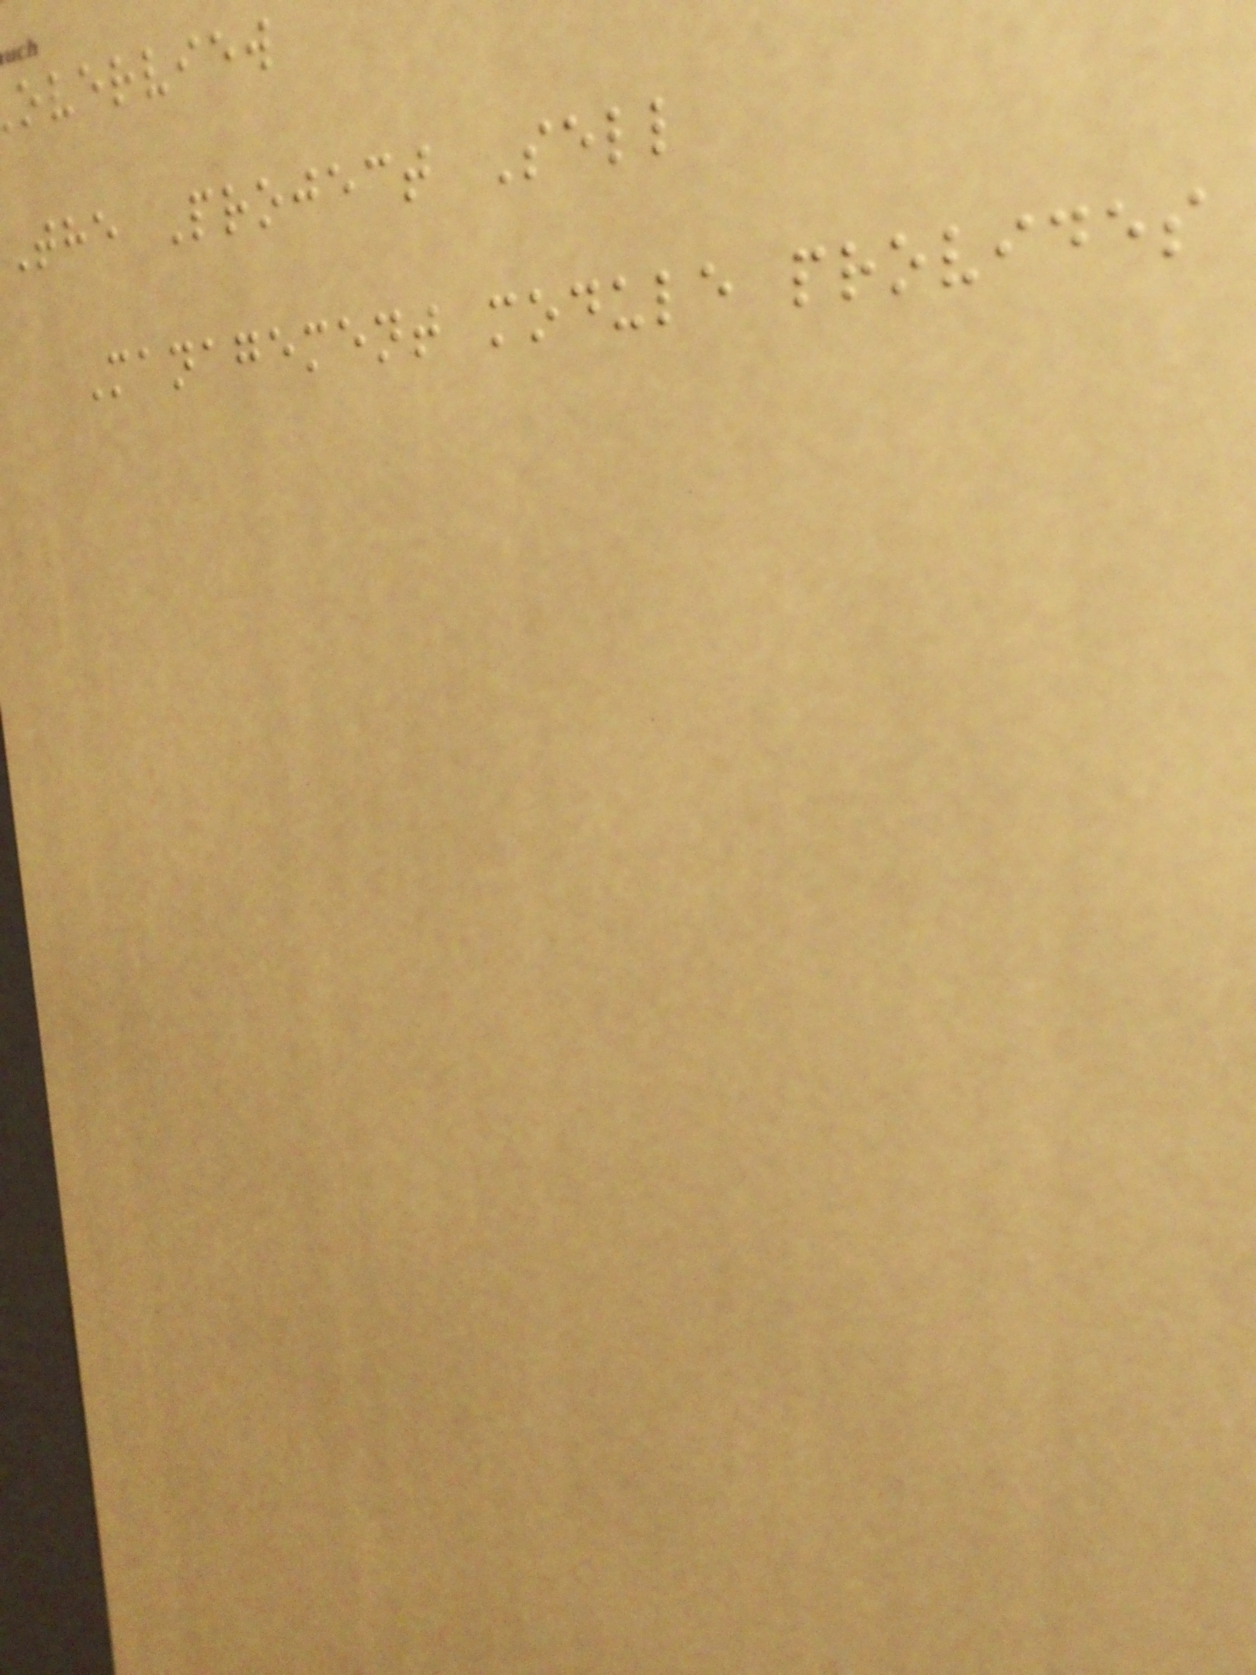overview
The Project Sell
Management module provides
